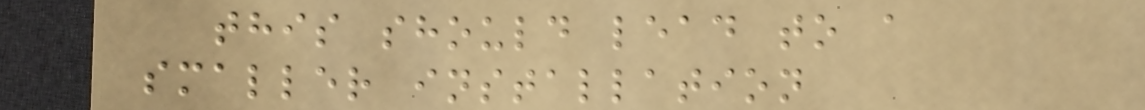this should lead to a
smaller installation
